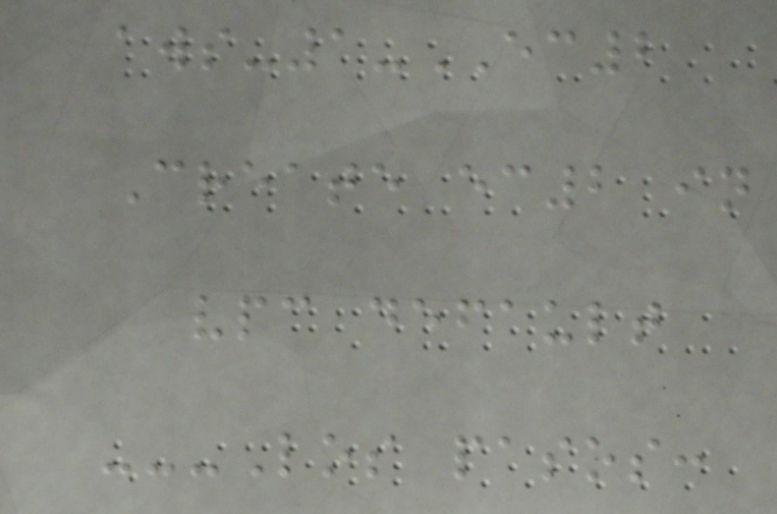aws-1-EC2
Create ec2 in
vpc default
---Los pasos:
